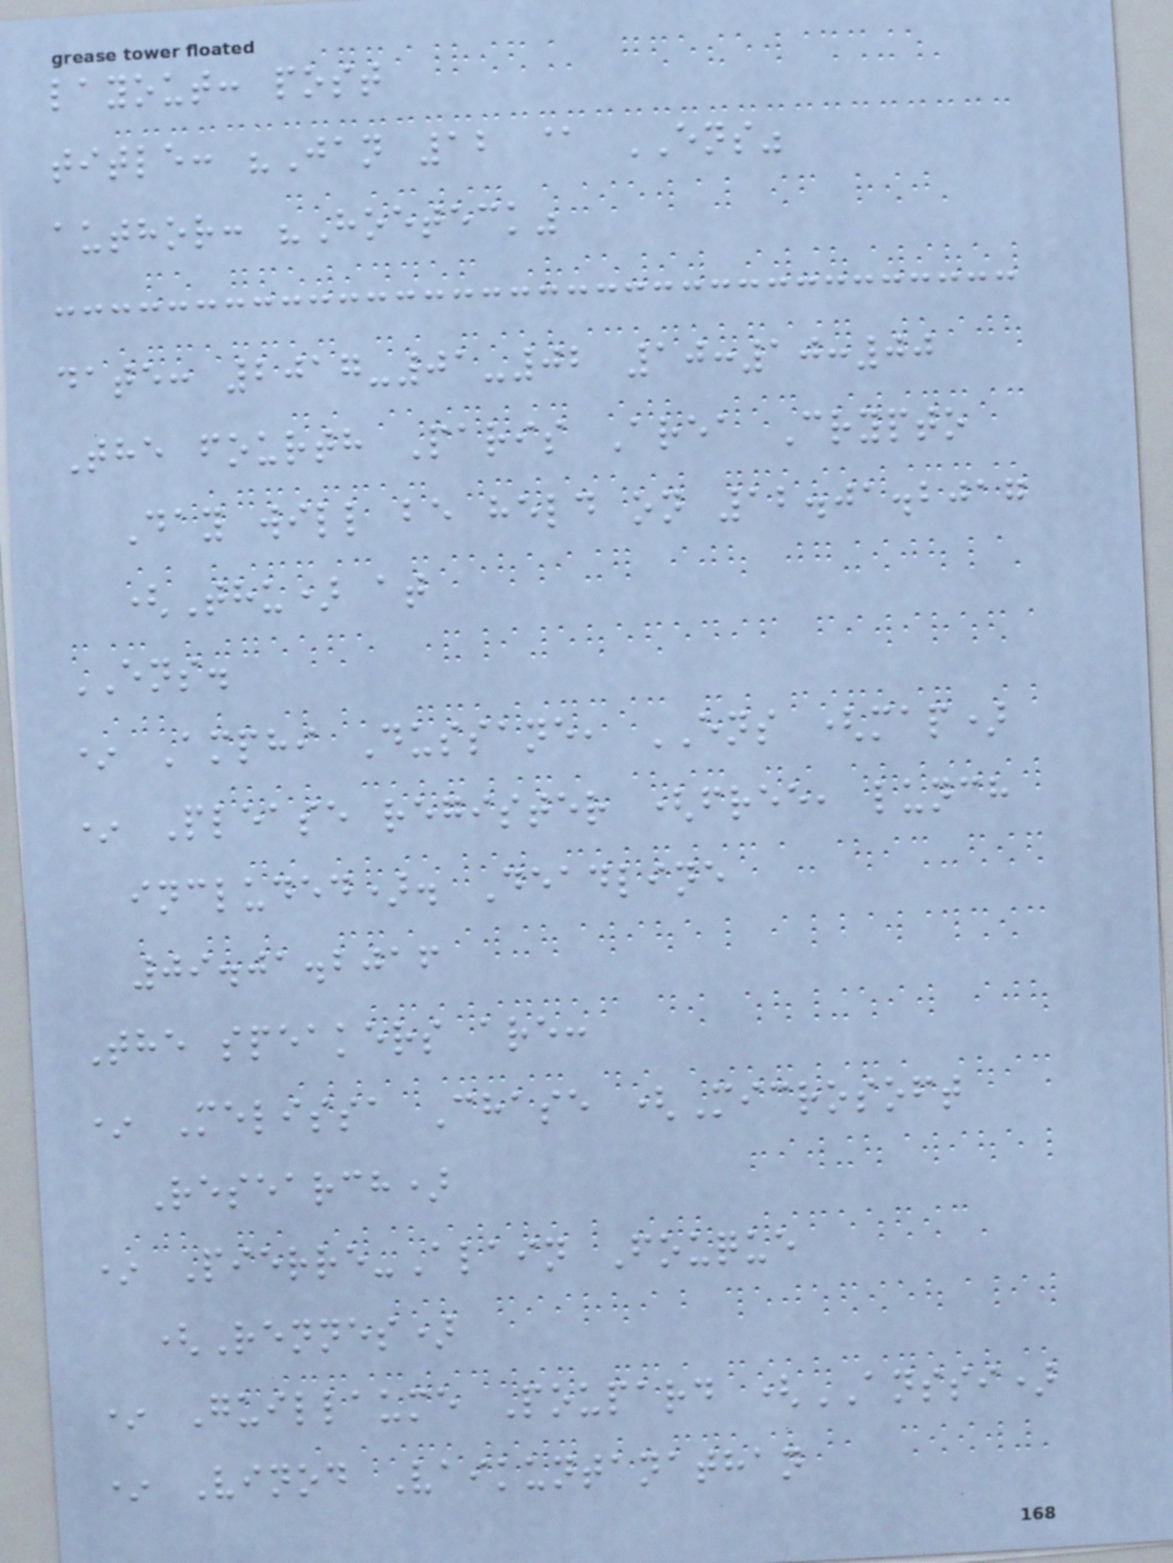layout: post
title: "Jan 12 @ ENS"
author: "Hoeteck"
date: 2017-01-02 10:10:00
The fourth Paris Area Crypto
Day will be held on 12.01.2017
(Thu) at
ENS.
* Amphi Dussane, ENS (map)
* Please register (free, lunch
included). Deadline
09.01.2016
The speakers are:
* Melissa Chase (Microsoft
Research)
* Pierre-Alain Fouque
(Rennes)
* Guillaume Poupard (ANSSI)
* Vinod Vaikuntanathan
